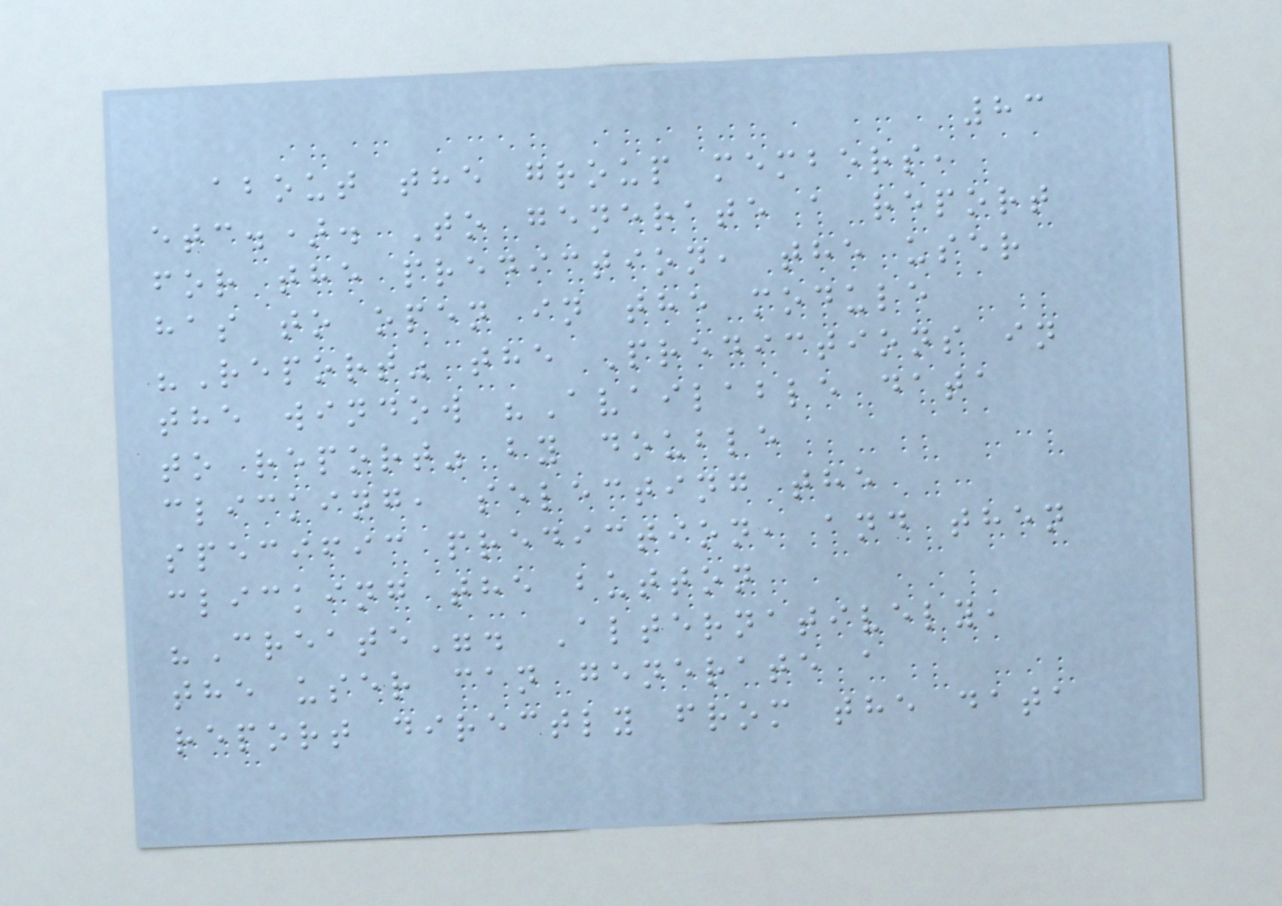83
about the group members,
etc.). To generate a report
for the prediction, the user
has to open in the module
"Report" the Predictions in
the window "Available data
to report" by double
clicking, selecting the
specific prediction, and then
clicking the button
"Create". Alternatively,
the user can generate a
report directly from the data
